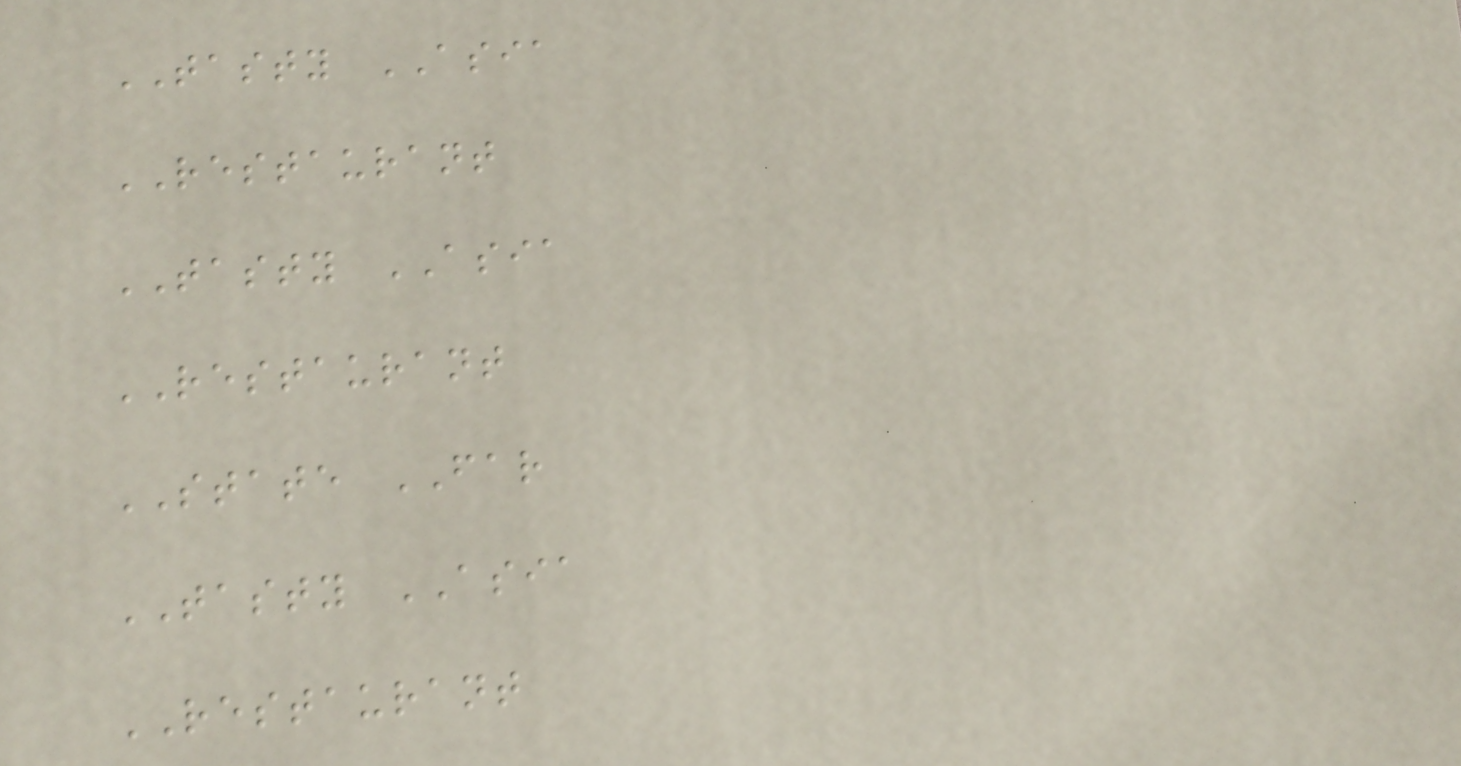TASTY ASIA
RESTAURANT
TASTY ASIA
RESTAURANT
STATE FAR
TASTY ASIA
RESTAURANT
